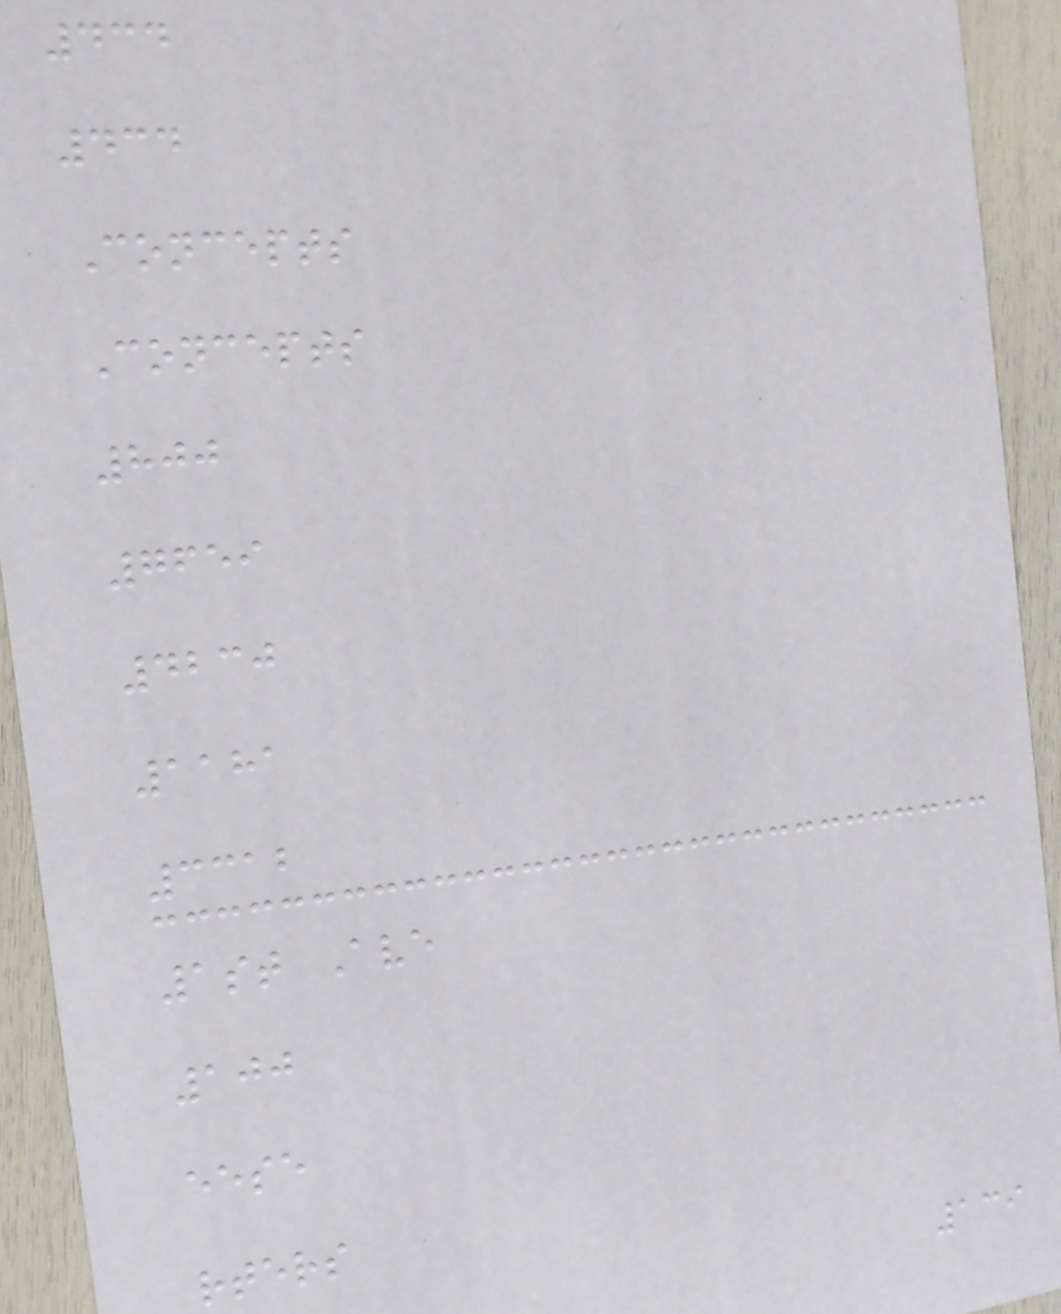434
434
Concepts
Concepts
800
7659
4230
1181
3312
1st Ave
100
eese
rters
139
